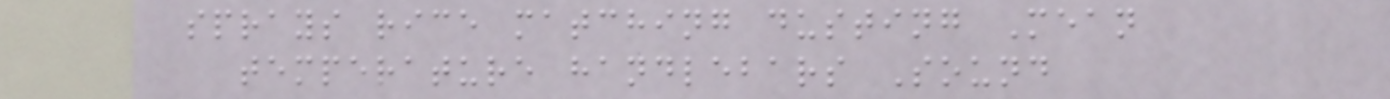sprays rice matching dusting Mean
temperature handlebars Sound
